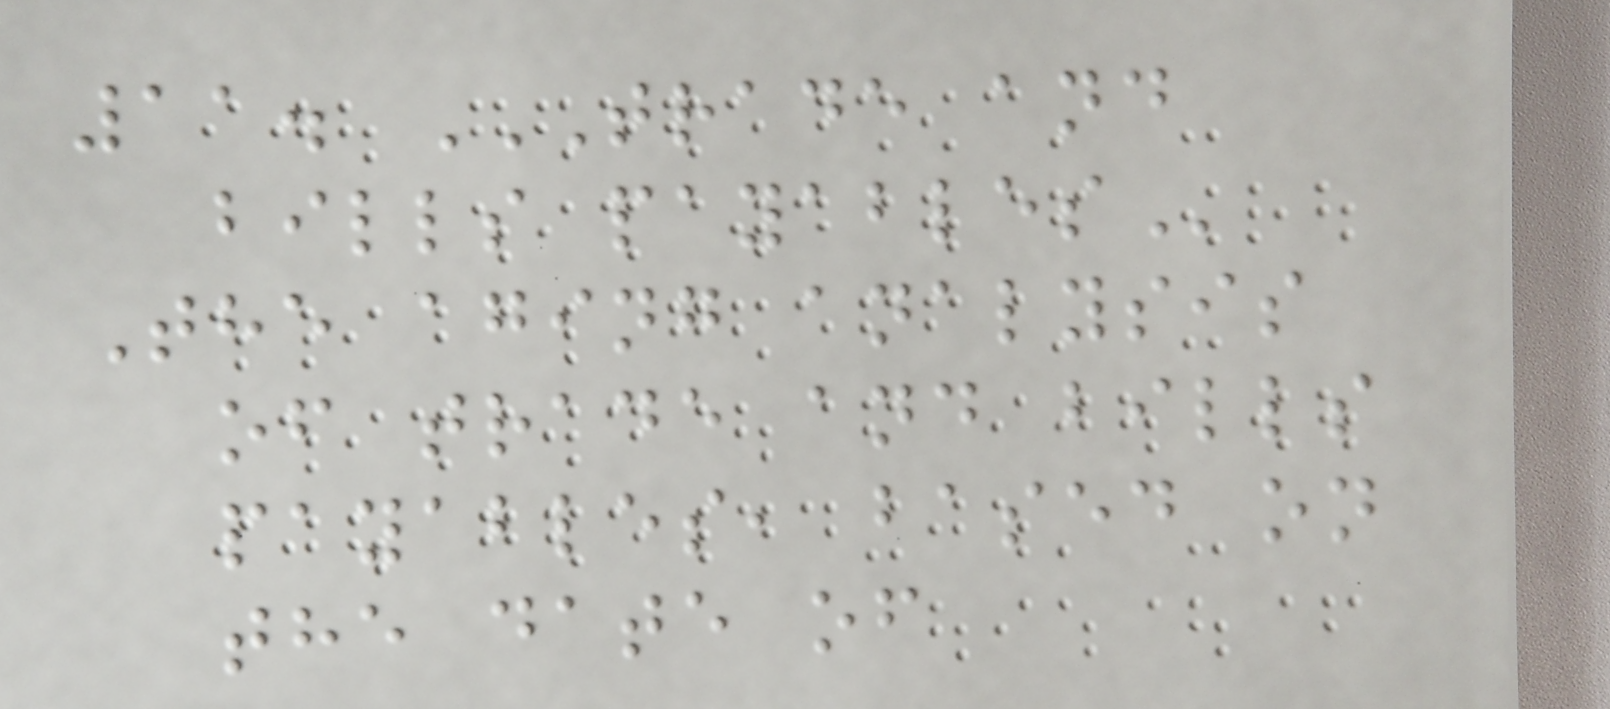11. TRADE AND
BILLS PAYABLES
The aging analysis
of trade and bills
payables, based on
the date of
